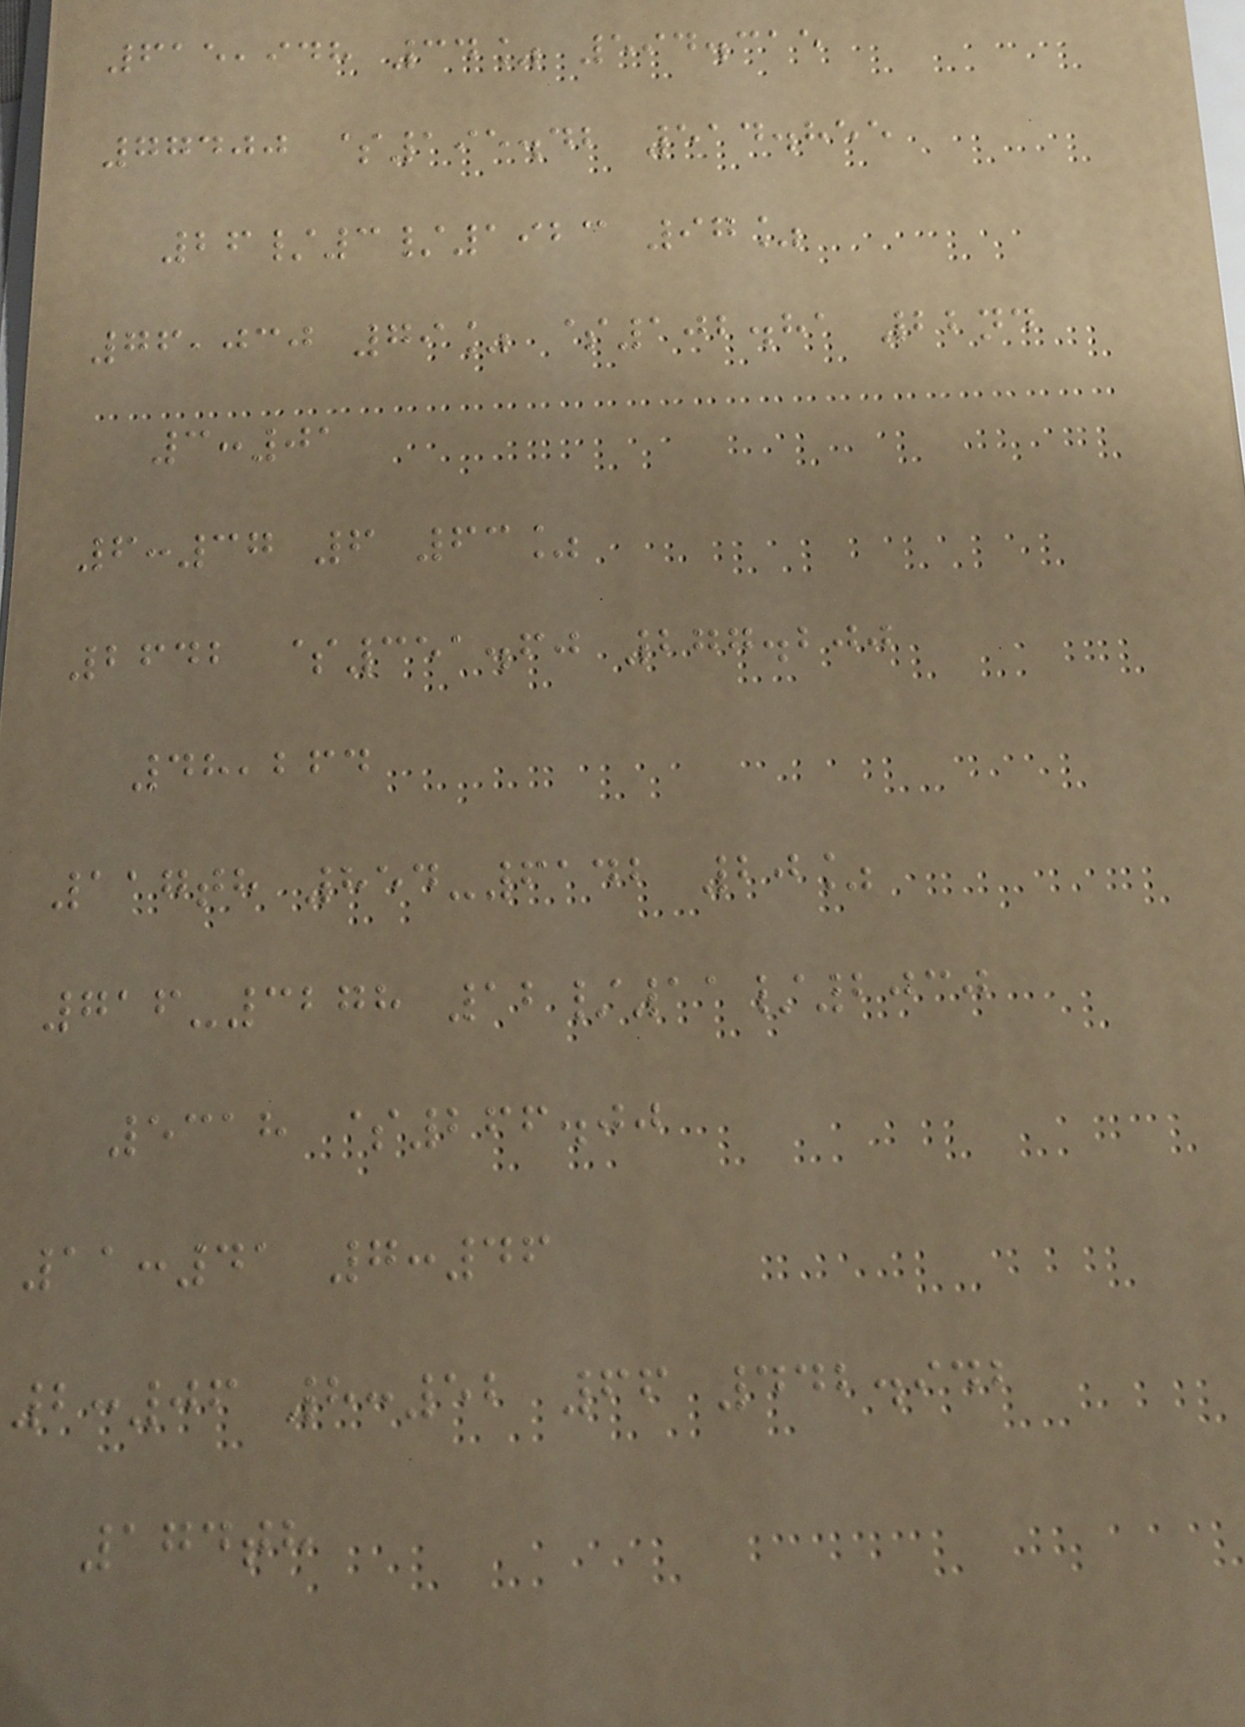615,948 34% 594.315
77400 $195.42 514.855
26/3/1923 97%
76,030 79% $102.81 22nd
3:01
6:37 6 63%
2642 $351.60 277.200
48,264
117th 854-6142 20%
716-3278 12/11/2030
5318 $266.00
11:41 7:46
2:06 8:52 66 442.942
174th
